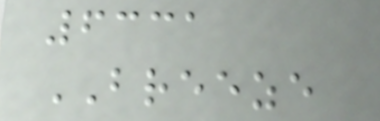6331
BREEZE
